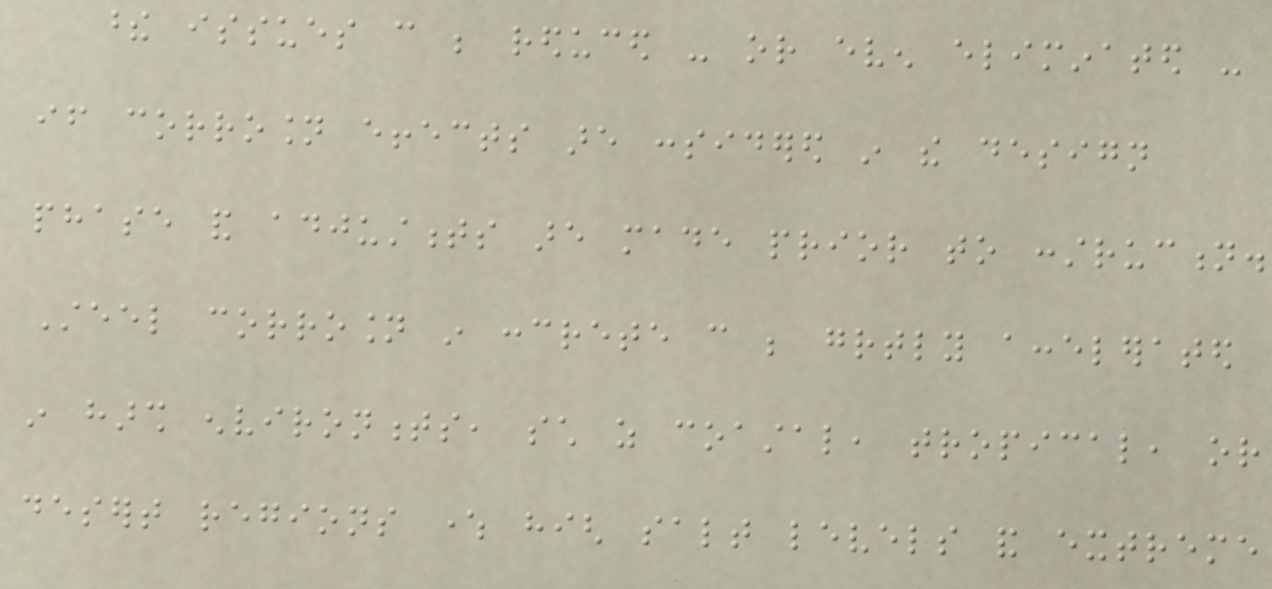these issues can be reduced - or even eliminated -
if corrosion effects are considered in the design
phase and adjustments are made prior to construction.
Steel corrosion in concrete can be greatly accelerated
in harsh environments, such as coastal, tropical, or
desert regions where high salt levels and extreme
